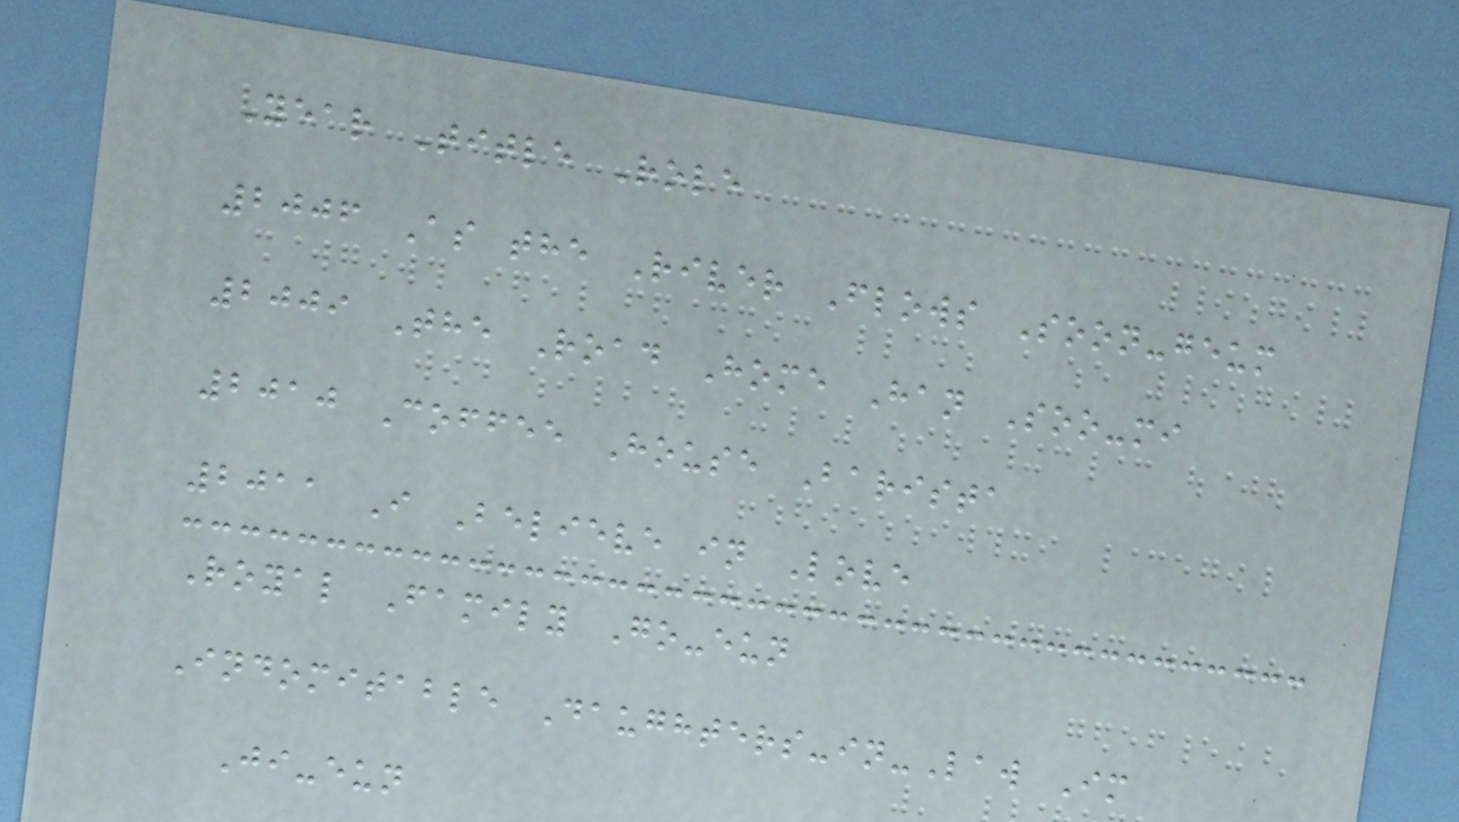Year Title Role
2006 As the River Flows Soon-geum
2009 The Road Home Han Soo-mi
2010 Coffee House Barista
2011 I Believe in Love
Royal Family Go-eun
Indomitable Daughters-in-Law Im
Ji-eun
